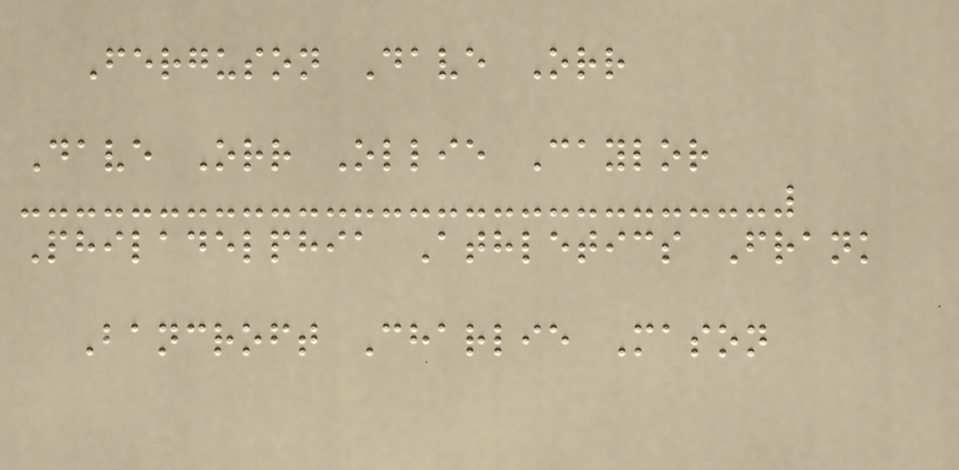Ferguson Dave Orr
Dave Orr Ollie Caylor
Philadelphia Athletics Frank
Bancroft Charlie Mason
